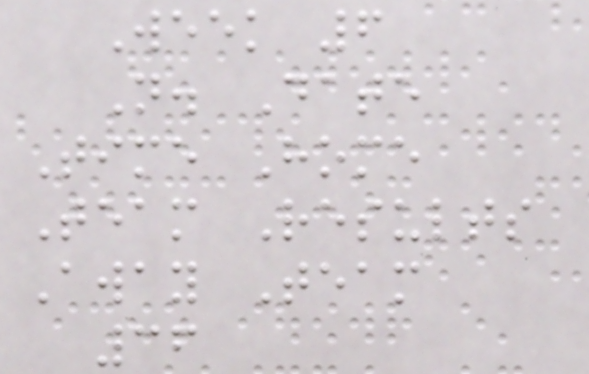Week 6
N. Date
Time Home
Team Results
Away Team
36
